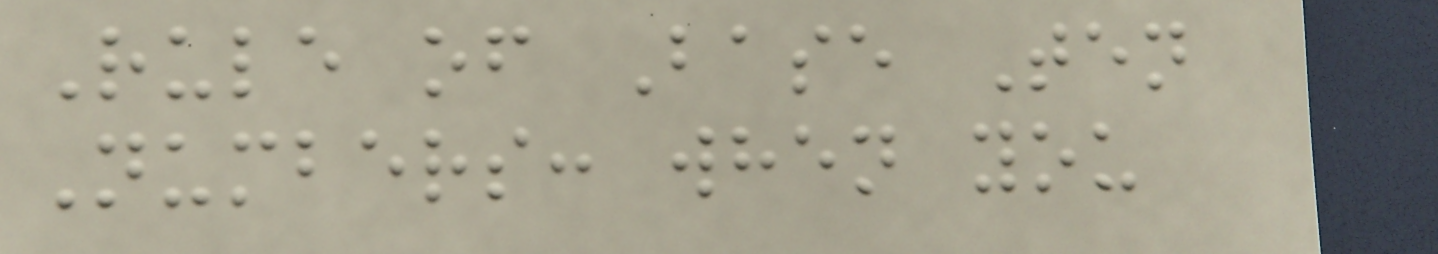Rule of Base Ten
Numbers: when you
